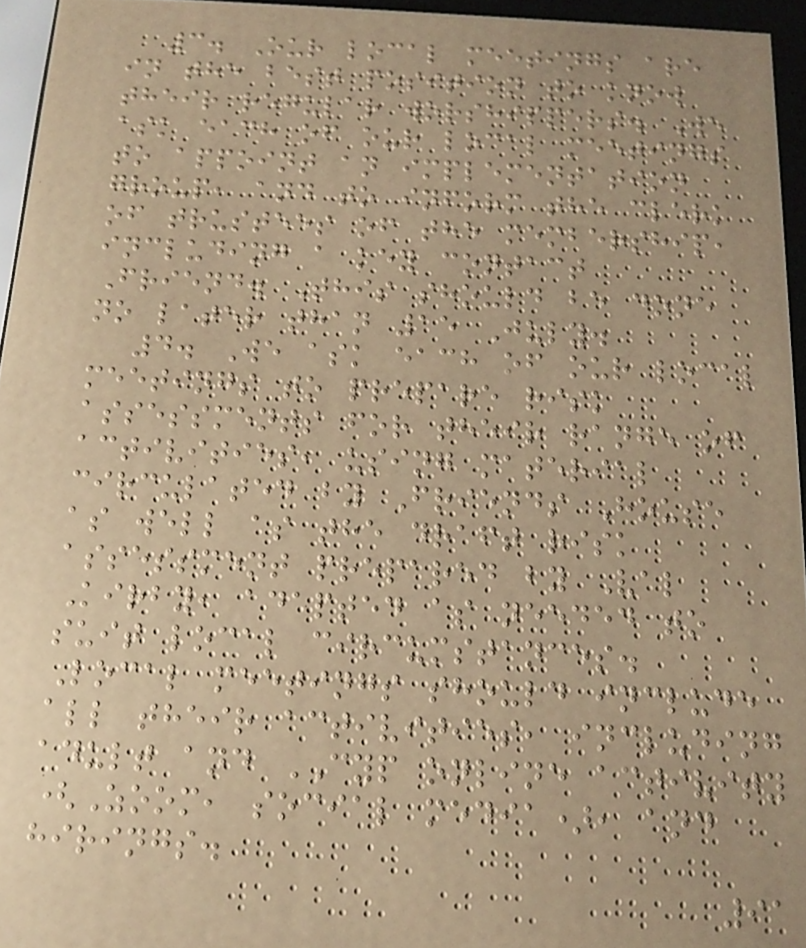3. Our local meetings are
in the best position to know
their regular worshippers. We
ask each of our local meetings
to appoint an implementation
group, and to inform the clerk
of trustees of the membership,
including a key contact
Friend. This should be done
no later than 15 July.
4. We ask each of our local
meetings to prepare risk
assessments for their range of
activities, using material
circulated by Friends House
as well as the draft risk
assessment prepared by Val
Kirby, adapted as needed to
suit local circumstances.
Local meetings should include
all their activities, including
adult and CYP online activity
(Zoom, social media), and
hirings.
91
